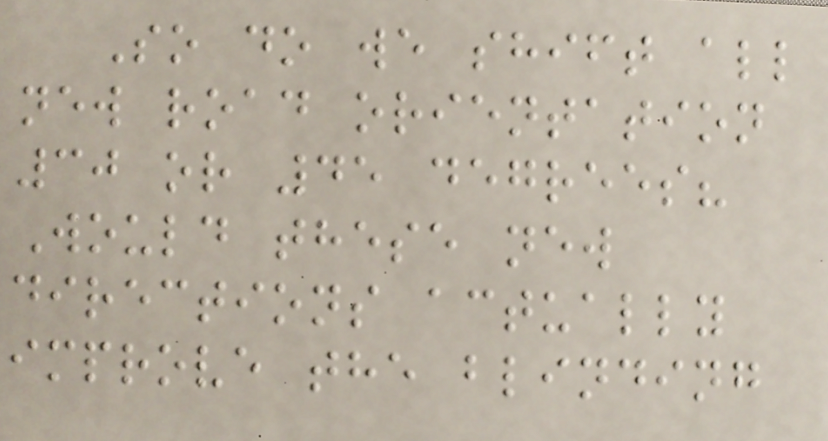So do we shift all
new road orientation
30 or 45 degrees?
Would these new
directions actually
improve the blinding
